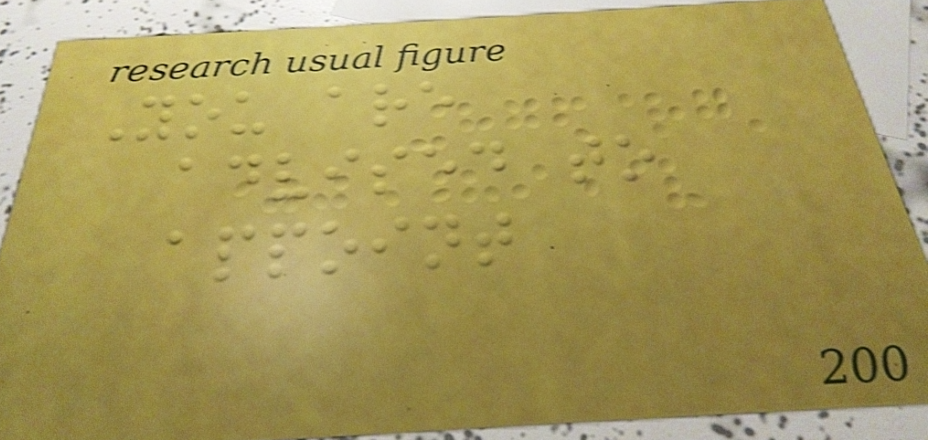You are
advised to
appoint
